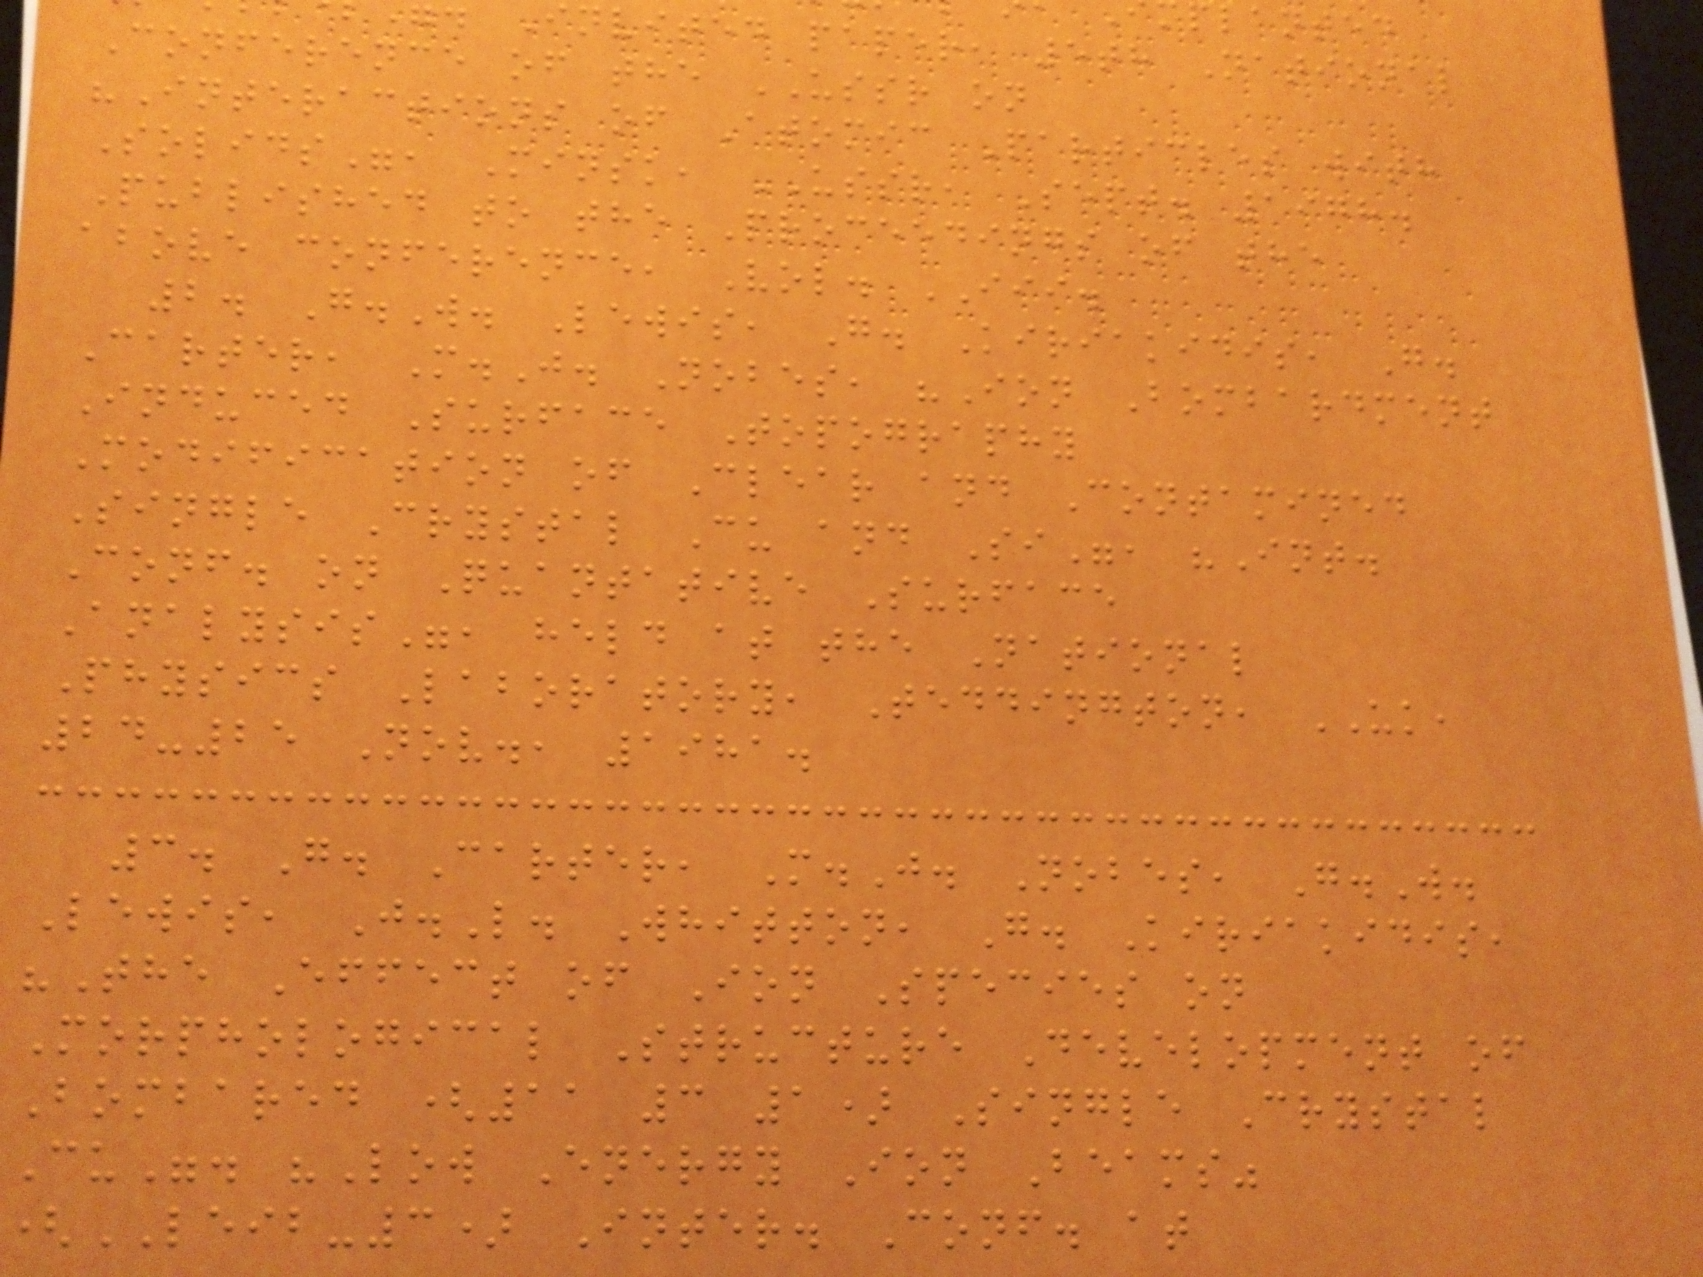invited paper, 5th National
Conference of the USSR on
"Interactions of Atomic Particles with
Solids", Minsk, USSR, Sept. 1978.
Published to the Proceedings of the
above conference, Vol. III.
2. G.W. Lewis, G. Kiriakidis, G.
Carter, M.J. Nobes, "Ion Bombardment
Induced Surface Topography
Modification of Clear and Contamined
Single Crystal Cu and Si", "Int.
Conf. on Quantative Surface
Analysis", held at the National
Physics Laboratory, Teddington, UK,
24-25 Nov., 1981.
3. G. Carter, M.J. Nobes, G.W.
Lewis, J.L. Whitton, G. Kiriakidis,
"The Effect of Ion Species on
Morphological Structure Development of
Bombared (11 3 1) Single Crystal
Cu". "Low Energy Ion Beams"
(LEIB-3) Inter. Conf. at
